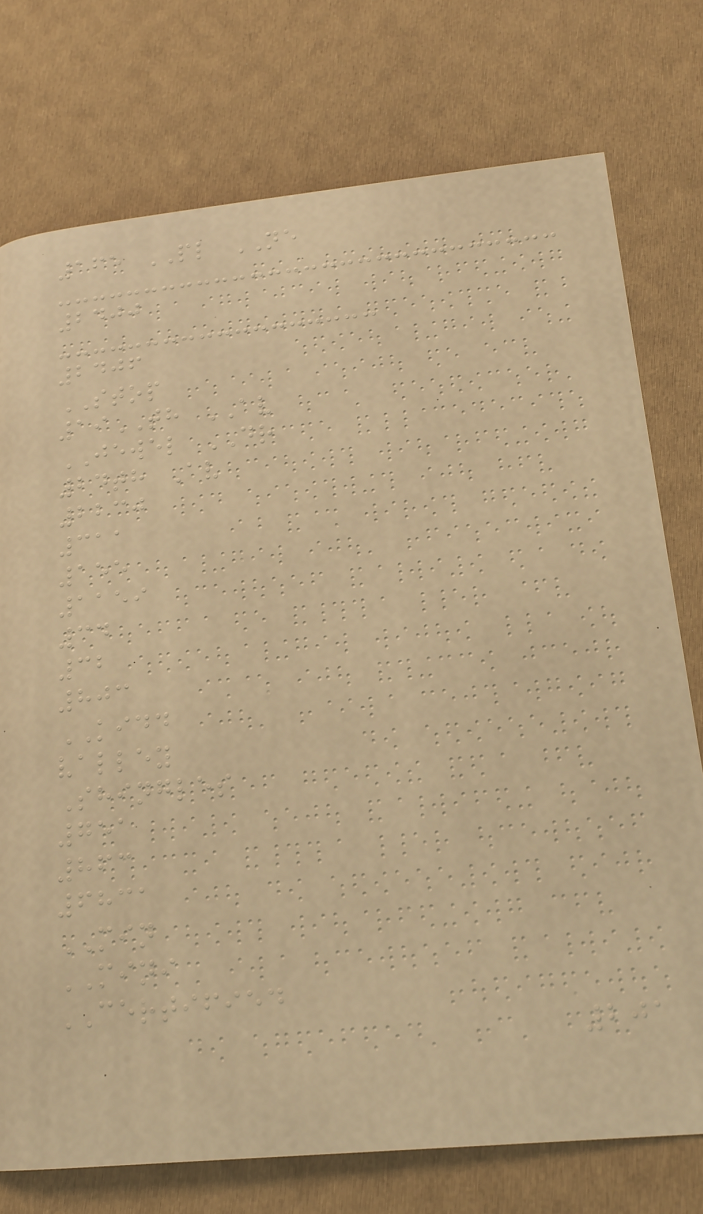165 PL NE
2400
2406
STOP
19TH AV
JEWEL DR
24th Av
2230
311
155
1159
34
32
803
KIDD
valley
Shingles
751
863
6831
MIN
MINI
CERTIFIED
201
